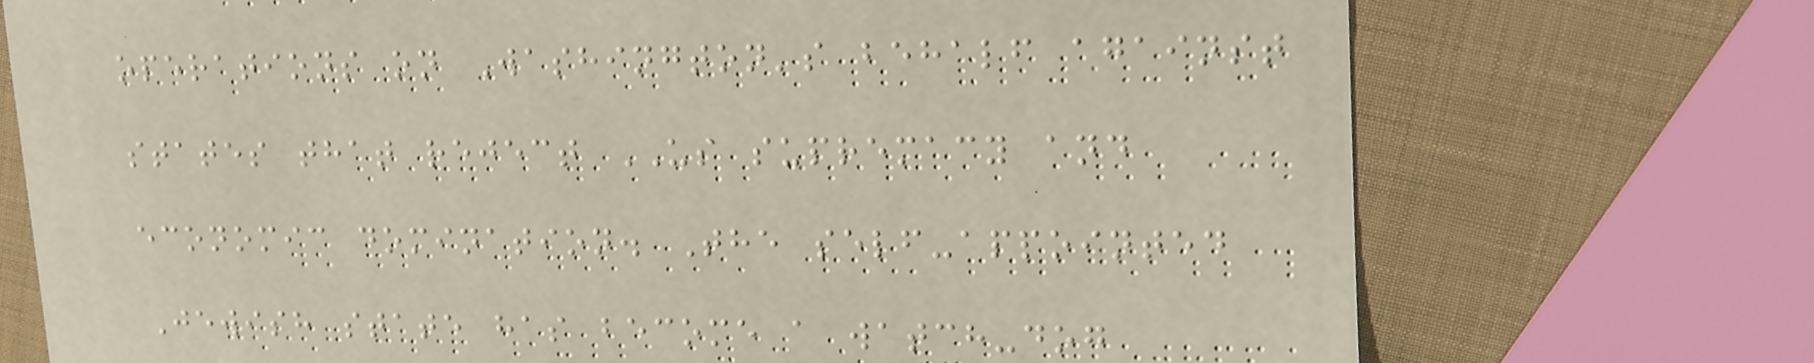operations on Washington's behalf against
states that reject US supremacy and
economic domination. The self-appointed
Jewish state has become a watch-dog
